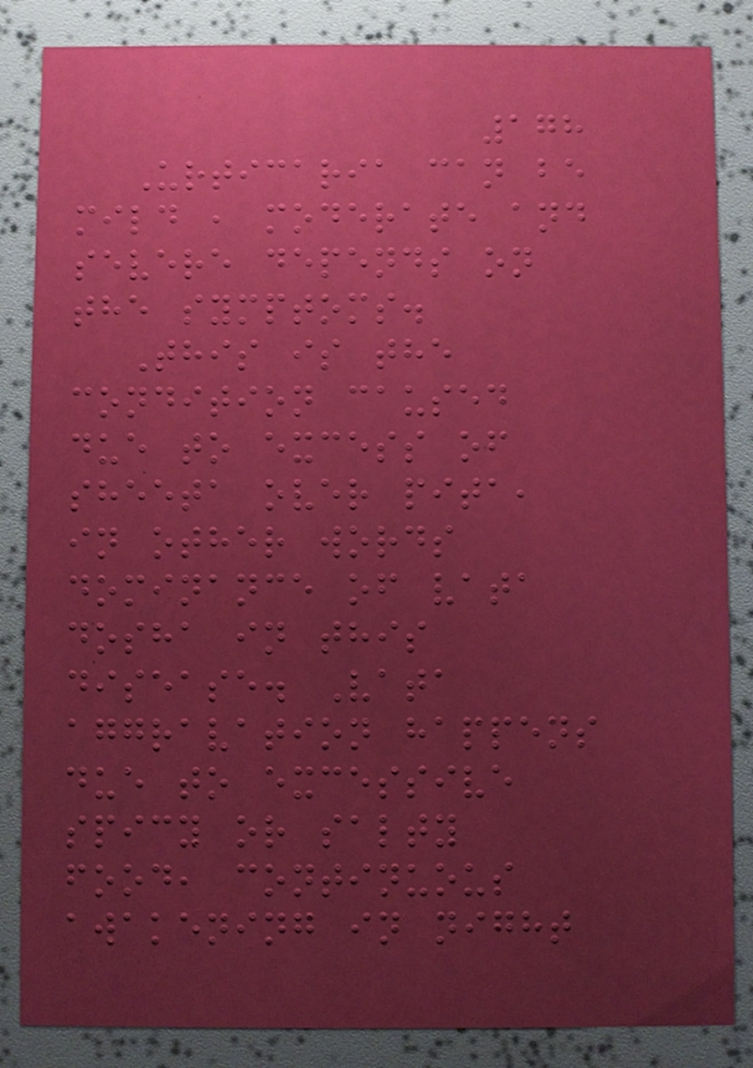178
Urticaria can be
mild , moderate and
severe depends on
the symptoms.
This is the
condition caused
due to excess of
sheeta over pita,
in other words
dominance of vata
dosha in this
disease. Vata
aggravation happens
due to excessive
spicy or salty
food, continuous
awakening in night
